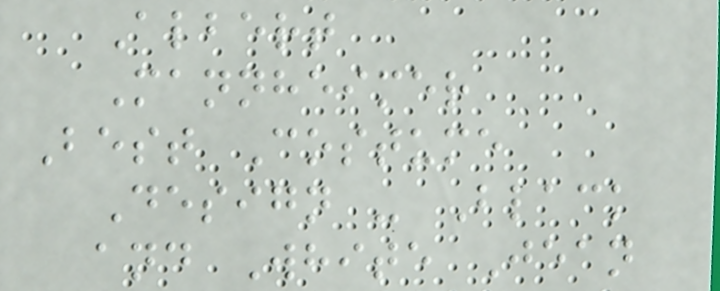Albert
Mannheimer
Best Costume
Design - Black
and White Jean
